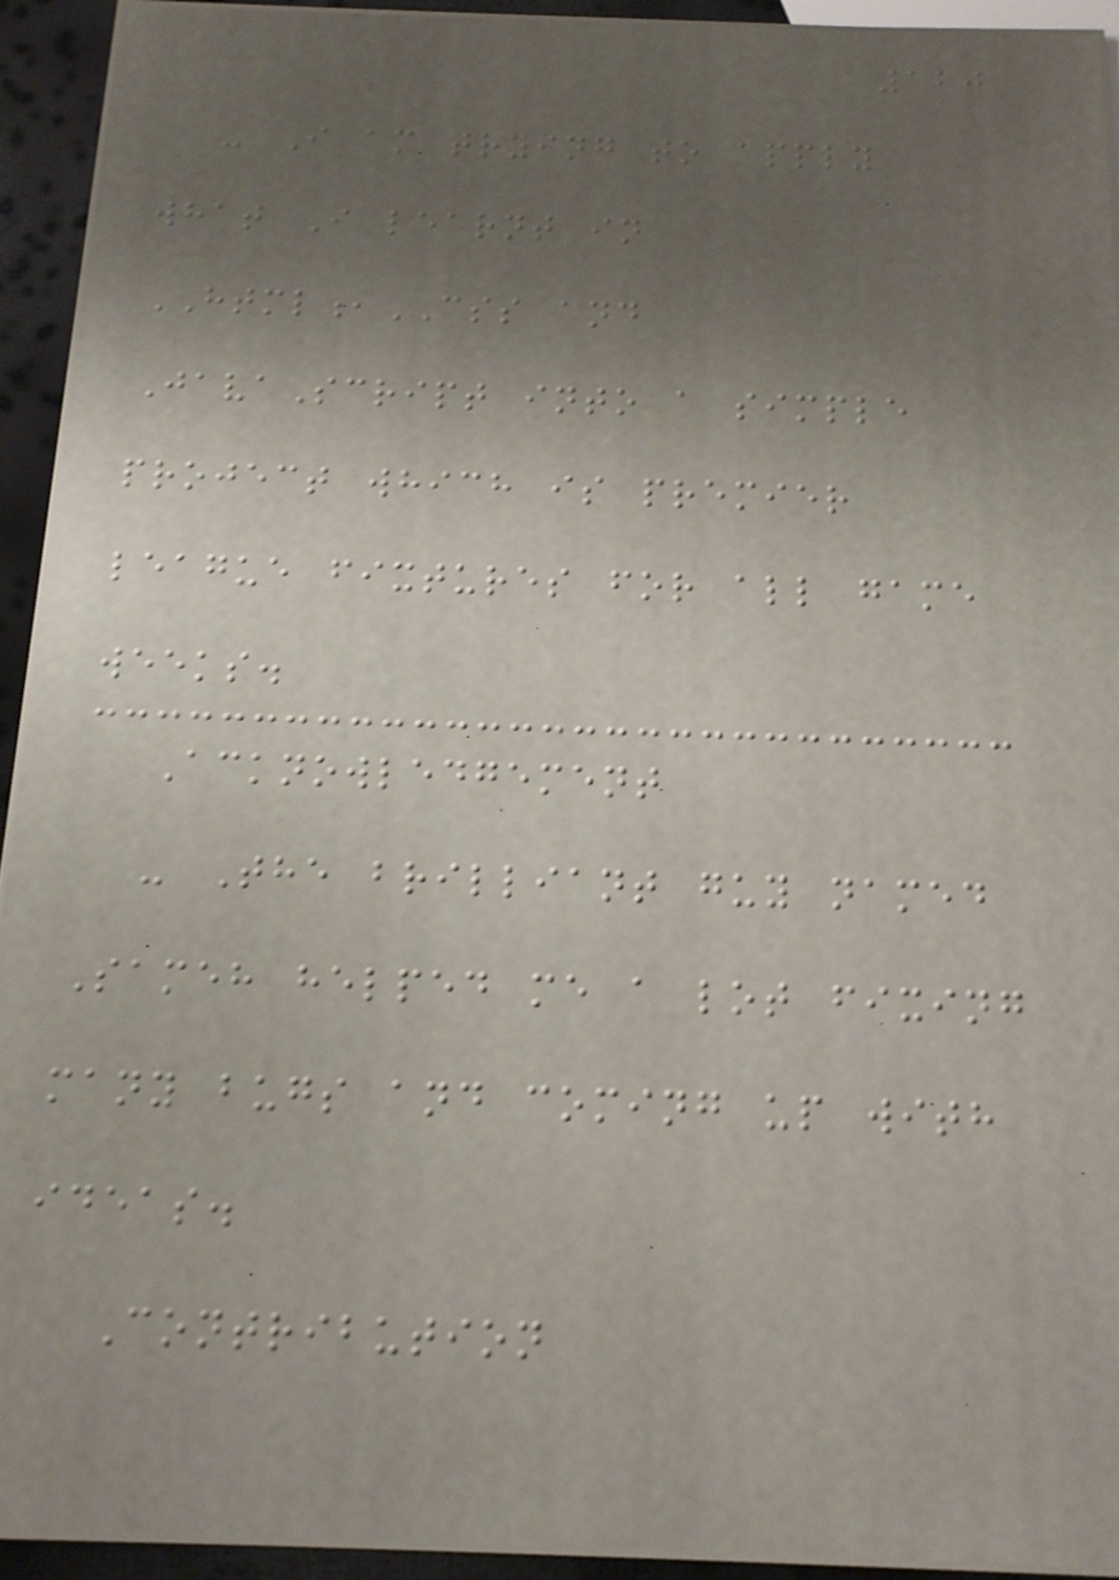120
- I am trying to apply
what I learnt in
HTML,CSS and
JavaScript into a simple
project which is premier
league fixtures for all game
weeks.
Acknowledgement
- The brilliant guy named
Sameh helped me a lot fixing
many bugs and coming up with
ideas.
Contribution
